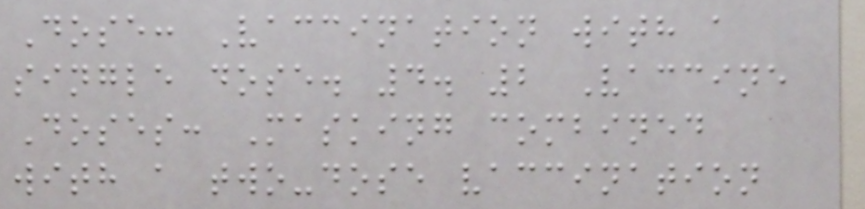Dose: Vaccination with a
single dose. 4. 2 Vaccine
Doses: Masking combined
with a two-dose vaccination
